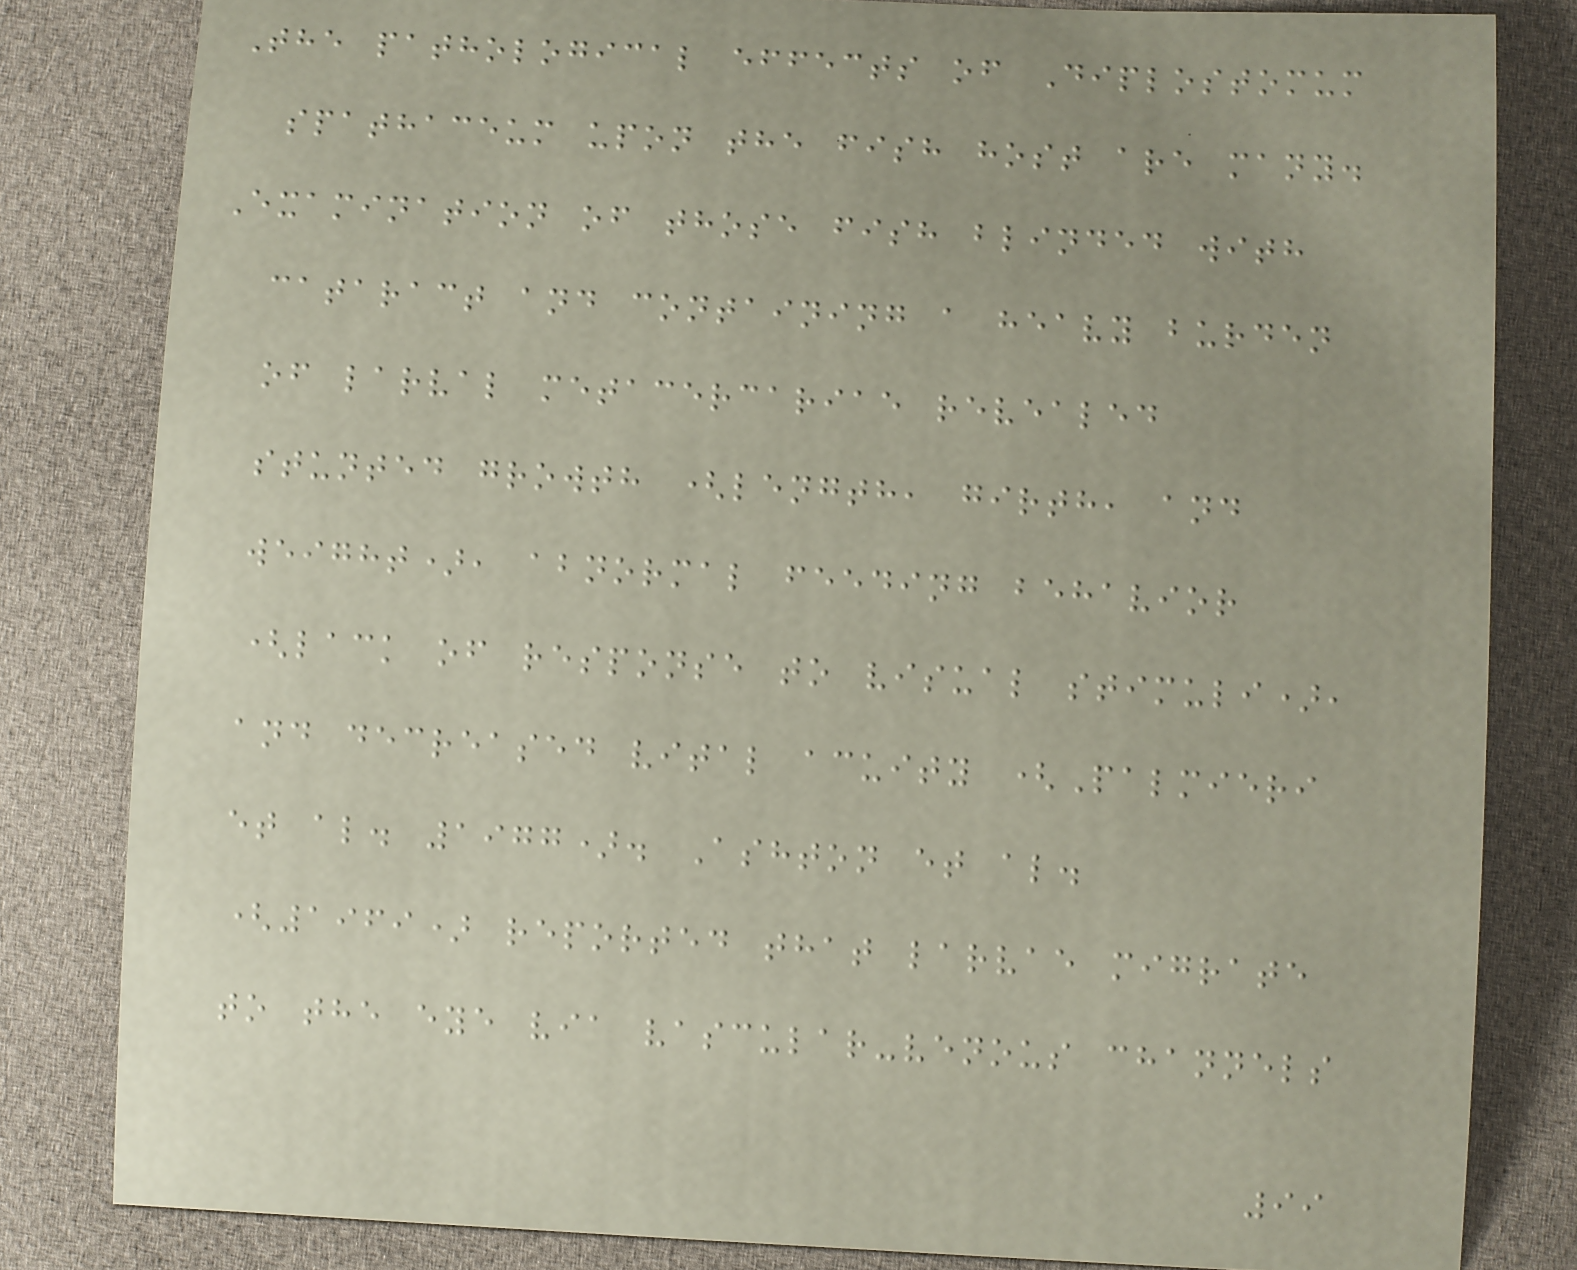The pathological effects of Diplostomum
spathaceum upon the fish host are many.
Examination of those fish blinded with
cataract and containing a heavy burden
of larval metacercariae revealed
stunted growth (length, girth, and
weight), abnormal feeding behavior
(lack of response to visual stimuli),
and decreased vital acuity (Palmieri
et al. 1977). Ashton et al.
(1969) reported that larvae migrate
to the eye via vascular-venous channels
99
